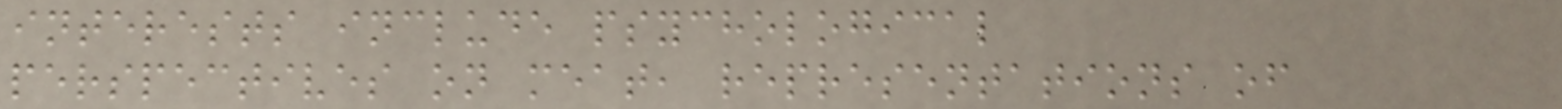interests include psychological
perspectives on meat, representations of
